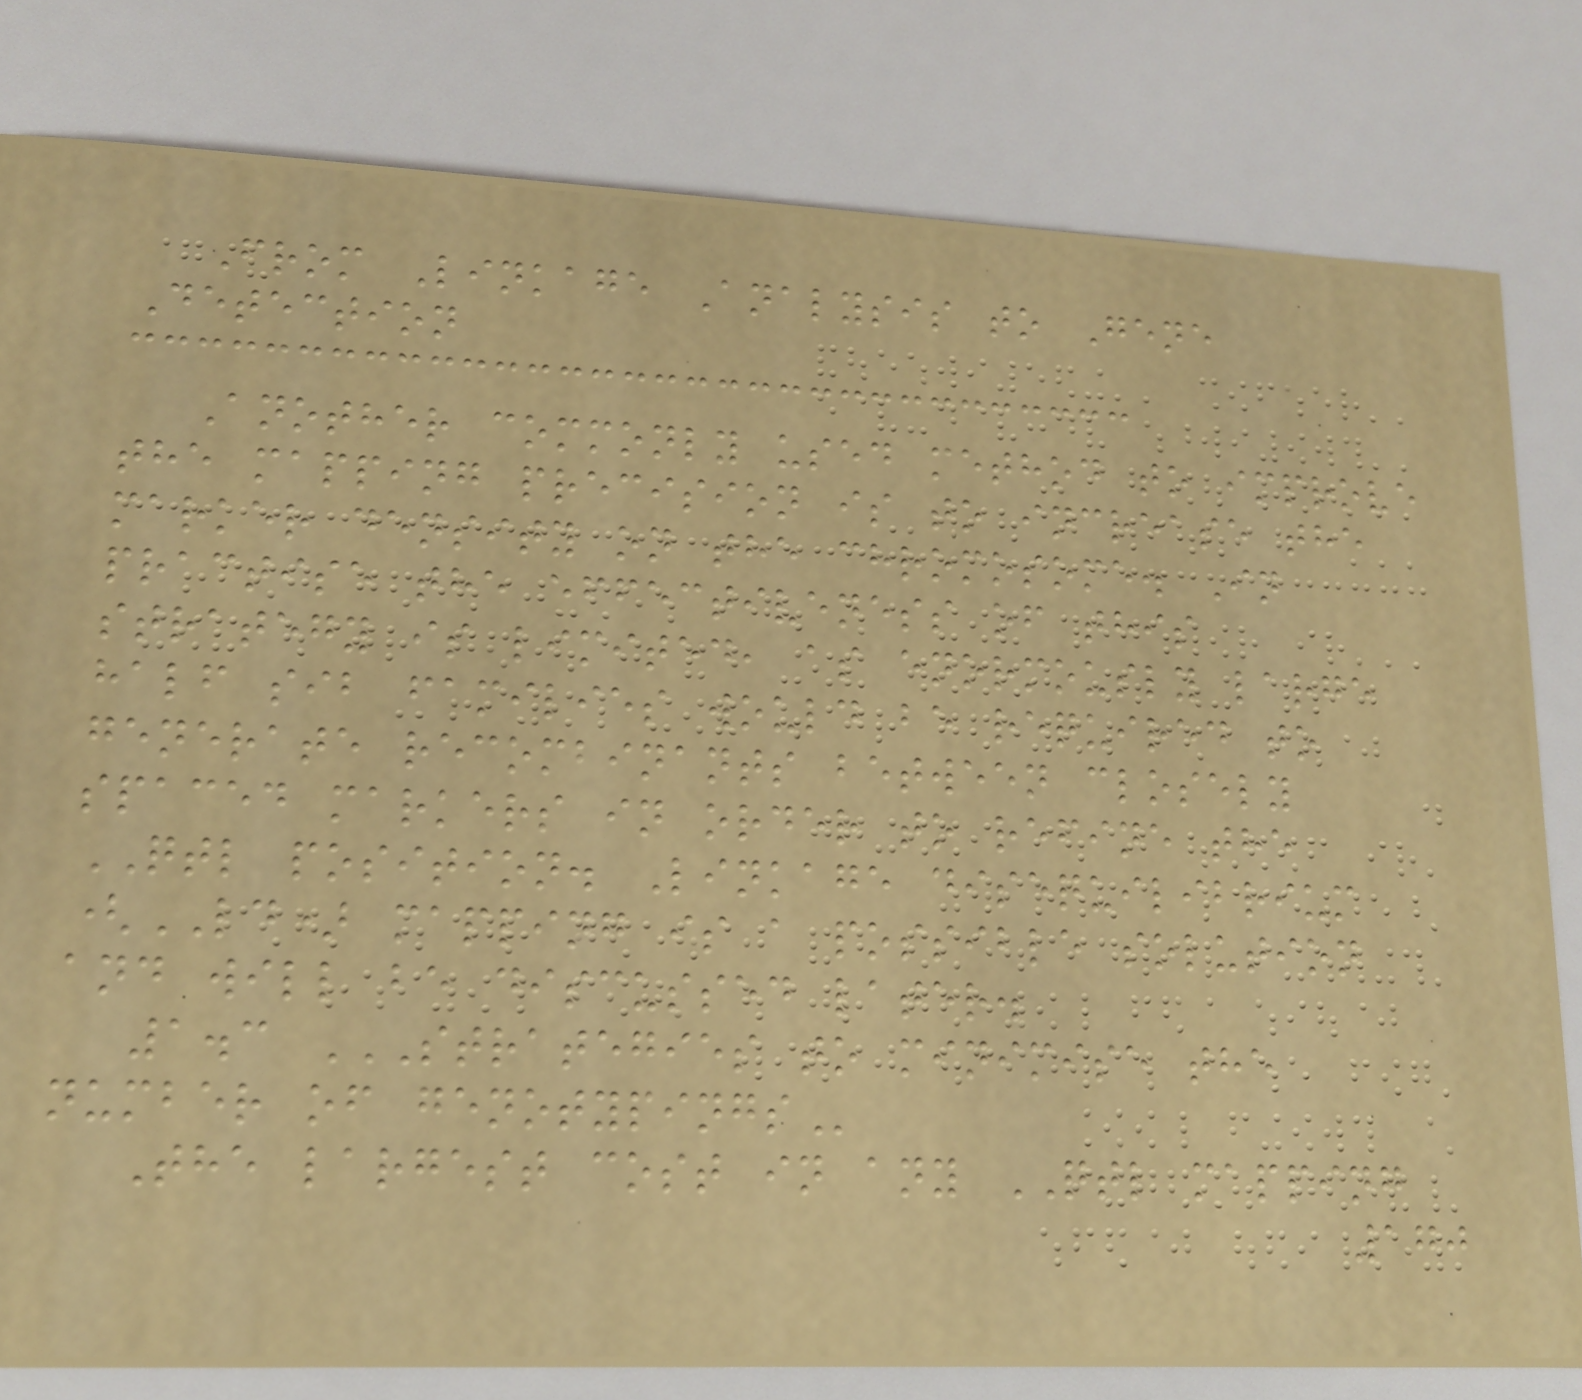From Linkage Analysis to Gene
Detection
Another commonly used method to improve
the mapping precision is to increase the
marker density on the chromosome. In
practise the effectiveness of this
strategy is limited, as enormously large
half sib families would be required to
generate recombinants between closely
spaced markers in order to refine the
QTL position. Linkage disequilibrium
(LD) mapping is a possible solution
and will be discussed later.
1.3 STRATEGIES TO MINIMISE THE
NUMBER OF GENOTYPINGS
The largest cost in any QTL mapping
170
